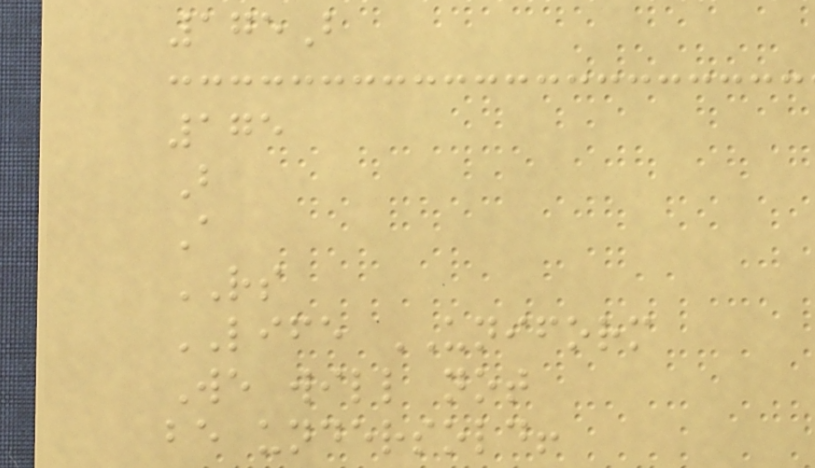175B
175
B
A
RS
LIFE UNIFORM
We will not
be undersold!
